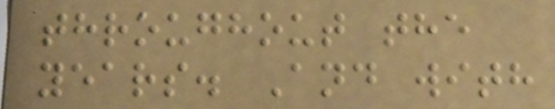throughout the
years. And with
